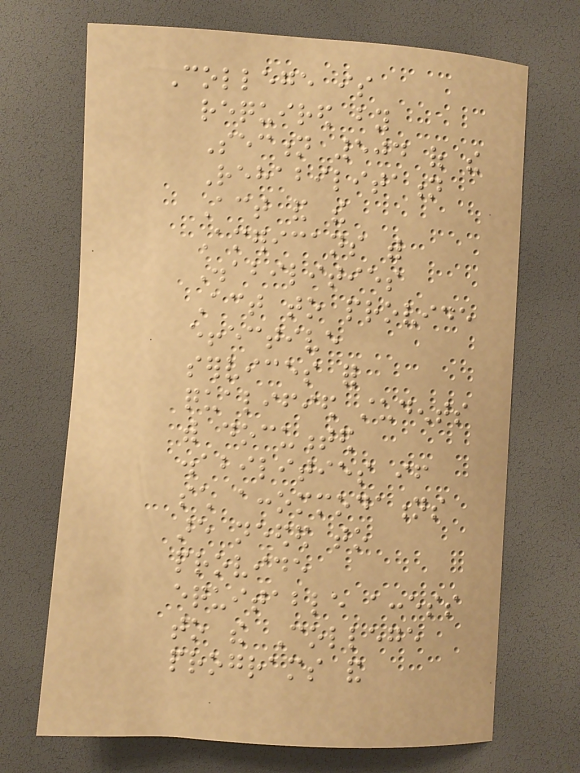College is
required by
Section 504 of the
Rehabilitation
Act and the
Americans with
Disabilities
Act to provide
effective
services for
qualified students
with documented
disabilities if
such accommodations
are needed to
provide
equitable access
to the College
programs and
